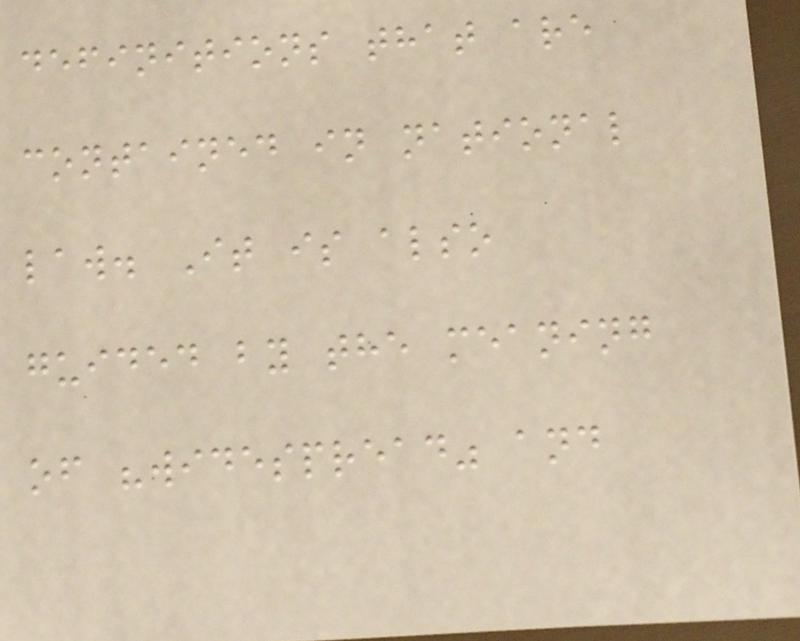definitions that are
contained in national
law. It is also
guided by the meaning
of "widespread" and
